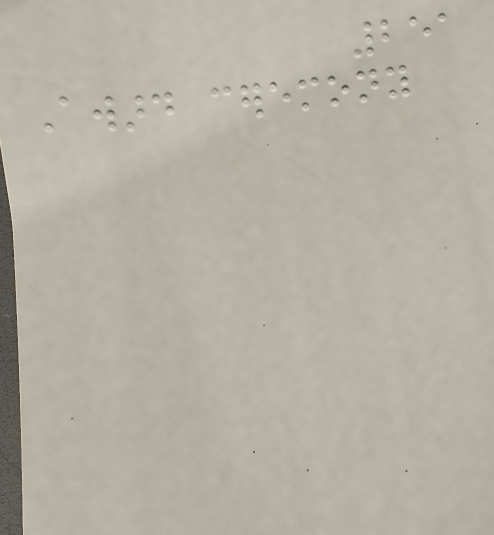251
Award ceremony
